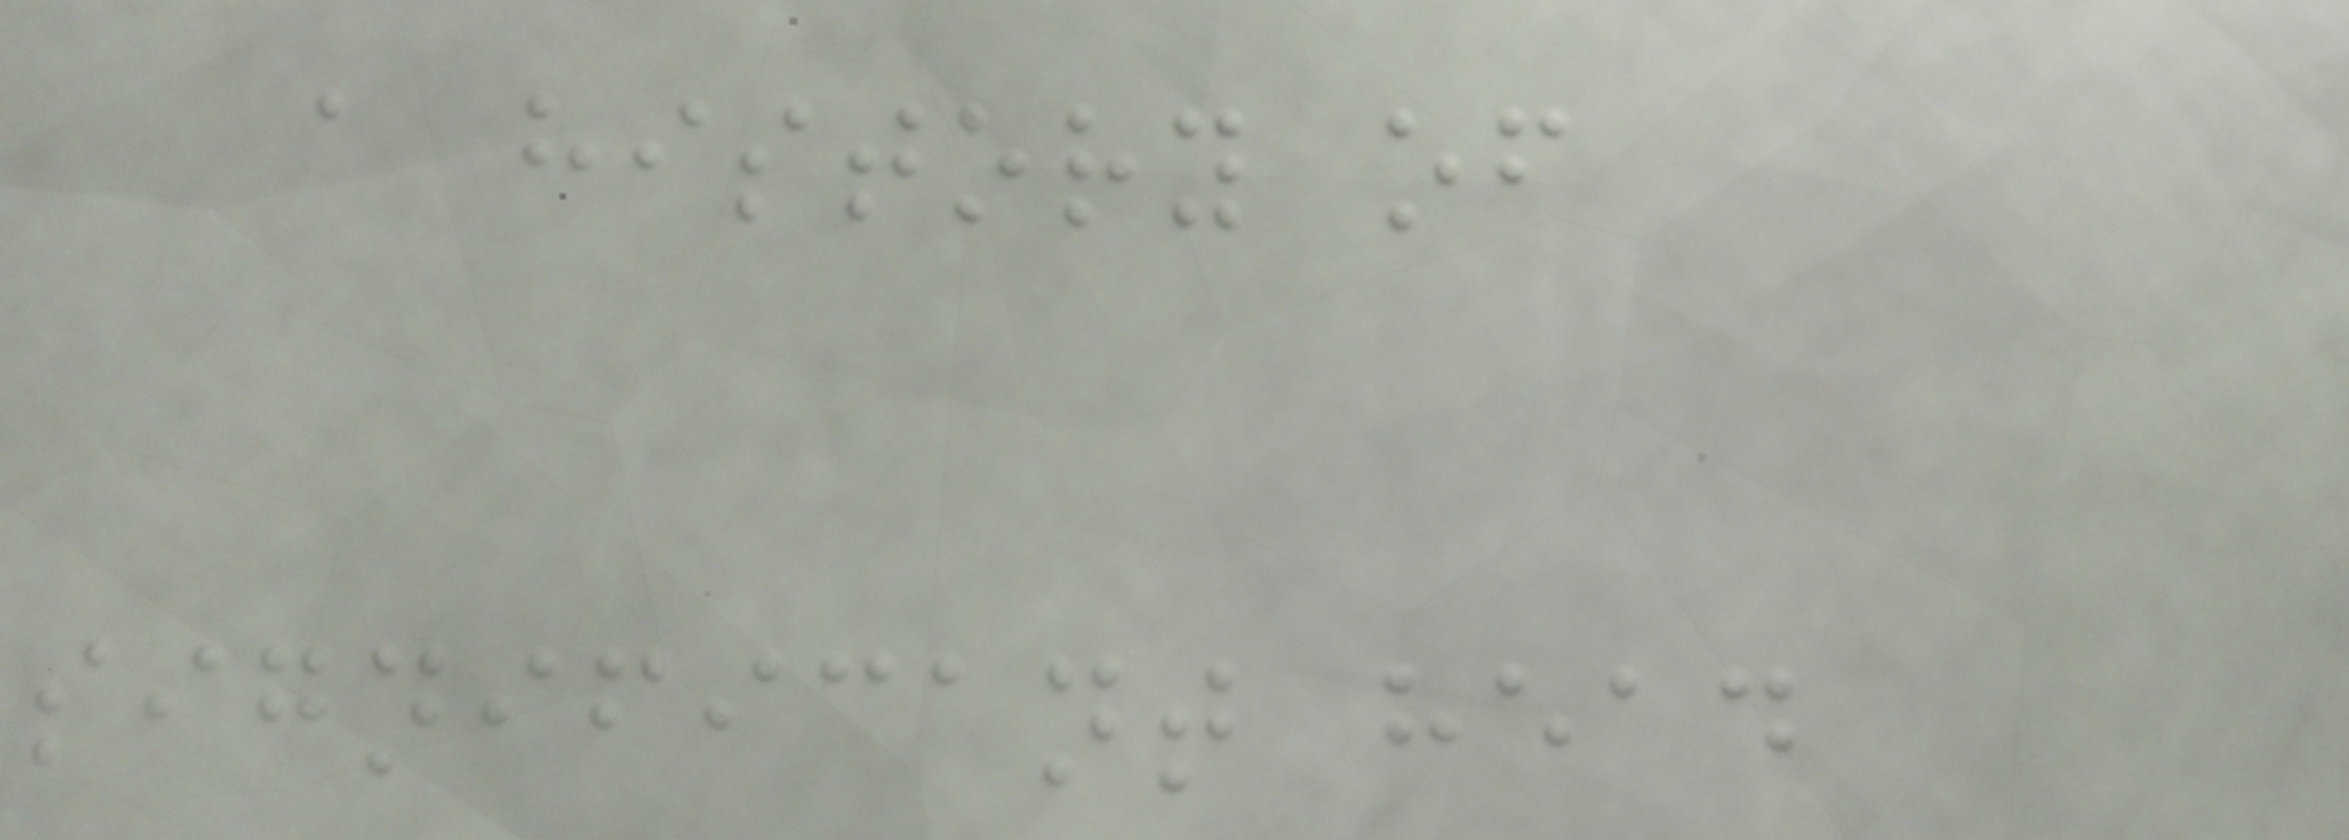a history of
significant head
